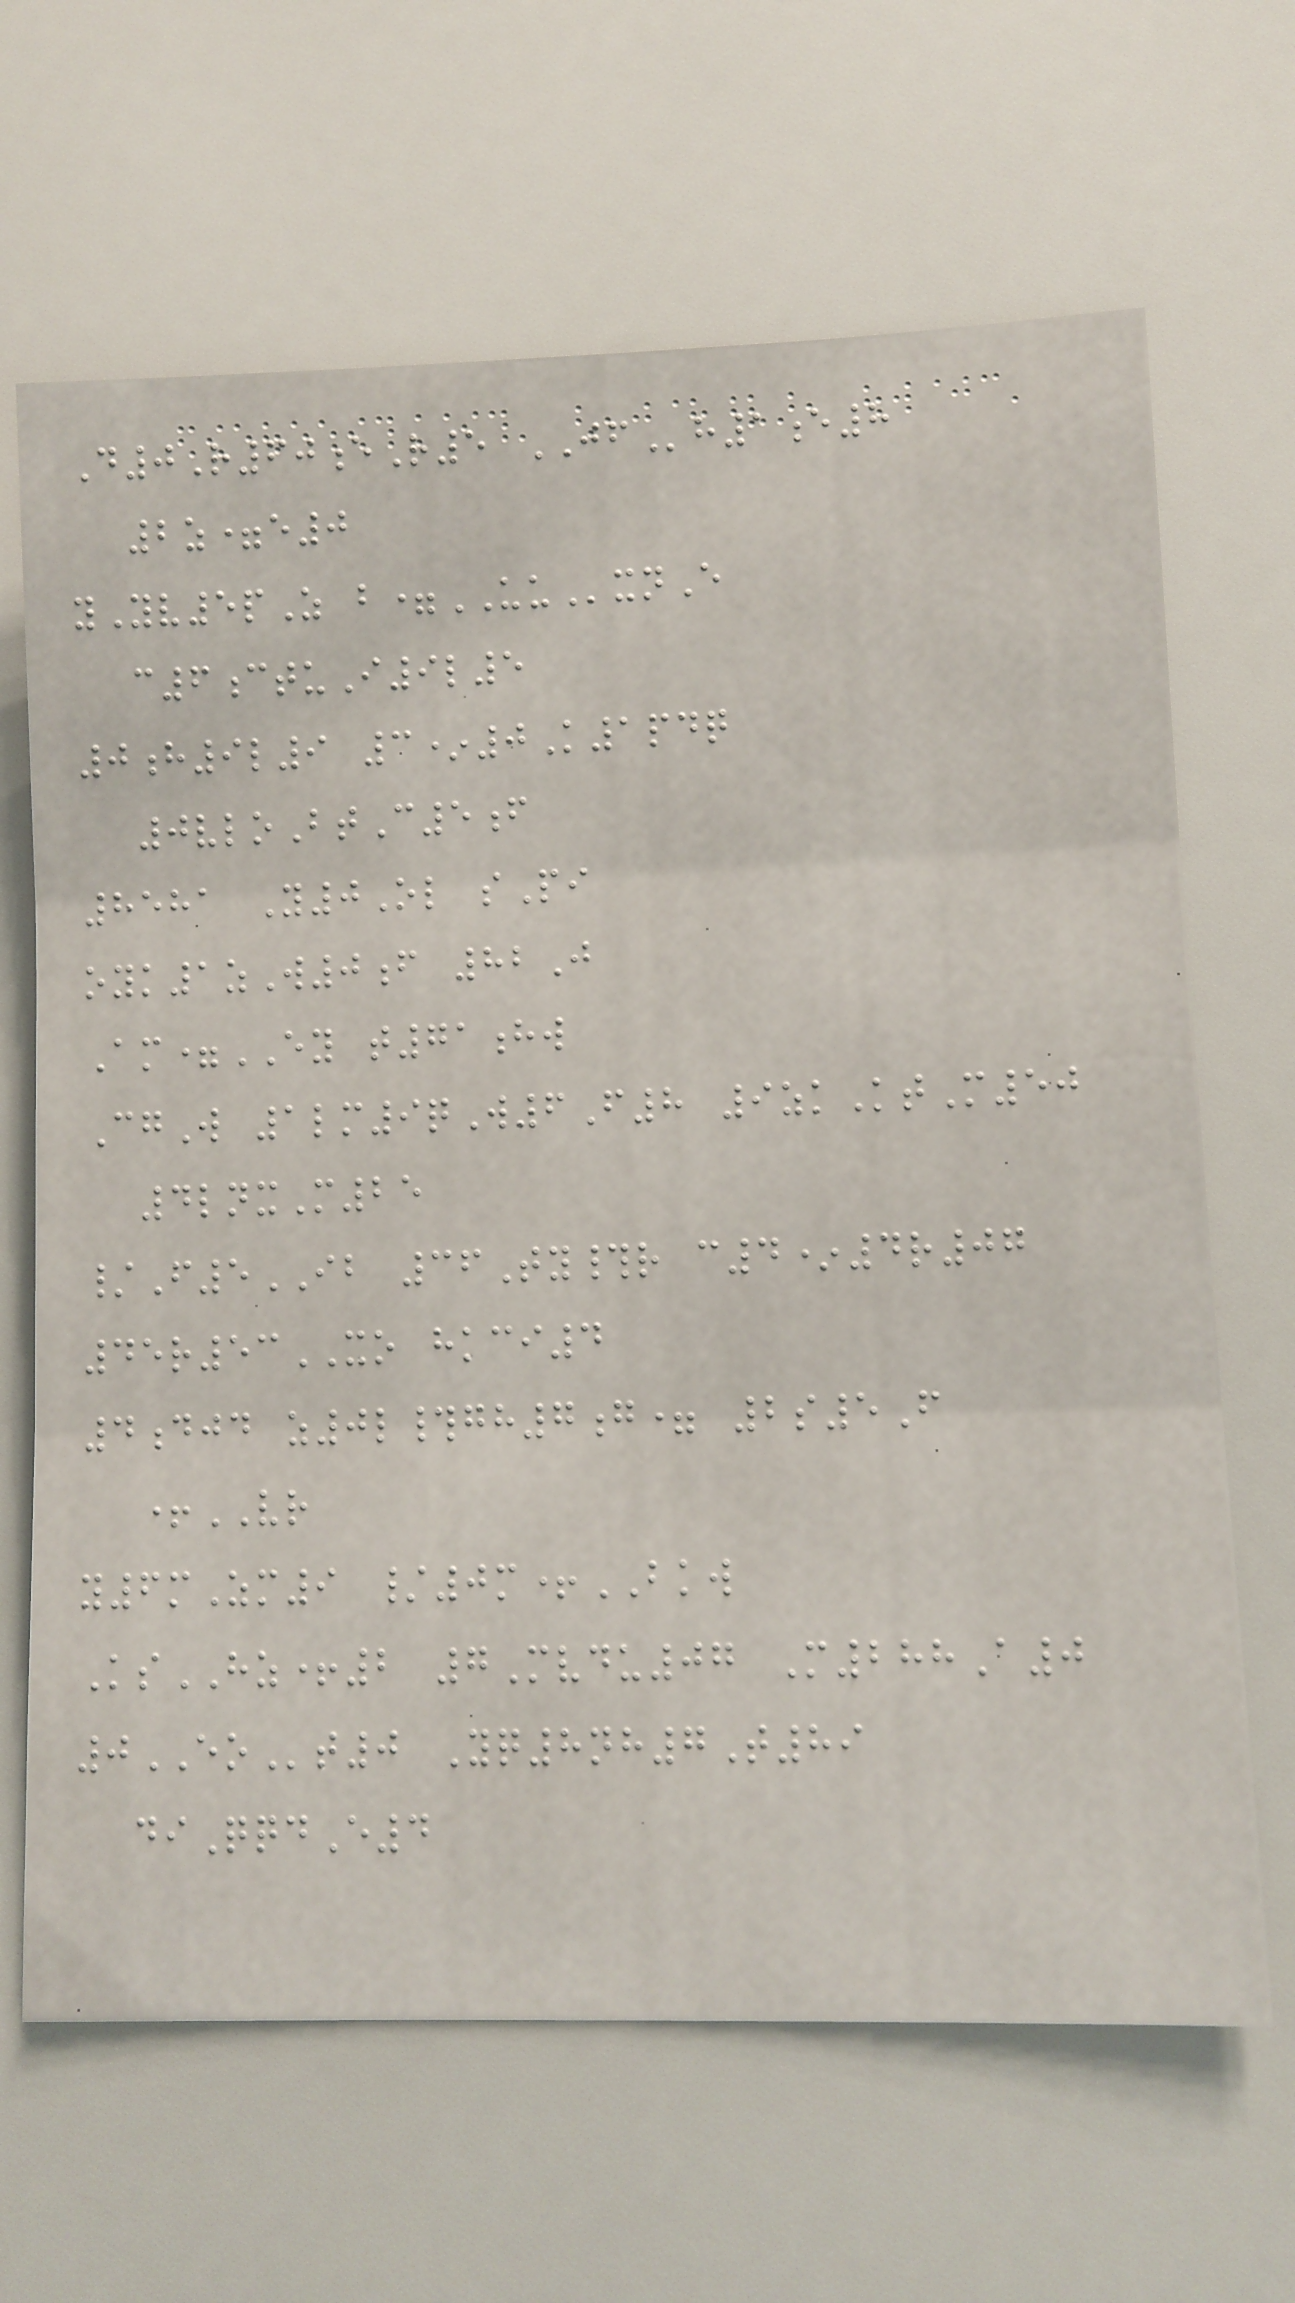D0R60eR5 JFh1e8
2z=e0
yYv5pZ b=UUxnE
c6ctuI9l5
0h9l9 3*0K1pdq
0vloBtC5f
8581 Y0Ol sPi
oyk1zW0f 82J
Am=EY t71hw
CgW 1lm9qW6F8 9zkKtM50
4lnxM25
/F5IB 36Ty#r c4*4r07
45r53XO hkci4
4djd z0l#gh7g= 2s5F
+VR
y6mZm9 /0m+BKW
KsHZ+2 7Mvdu07 M288A0
0EOt0 Yq8nh7T89
diQqdE4
